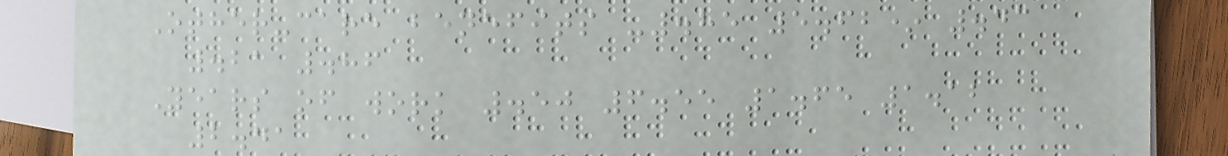Other-care benefits -.85 5.62* .43
.21 .86
Years of work .50 6.55 1.65 1.12
2.41
